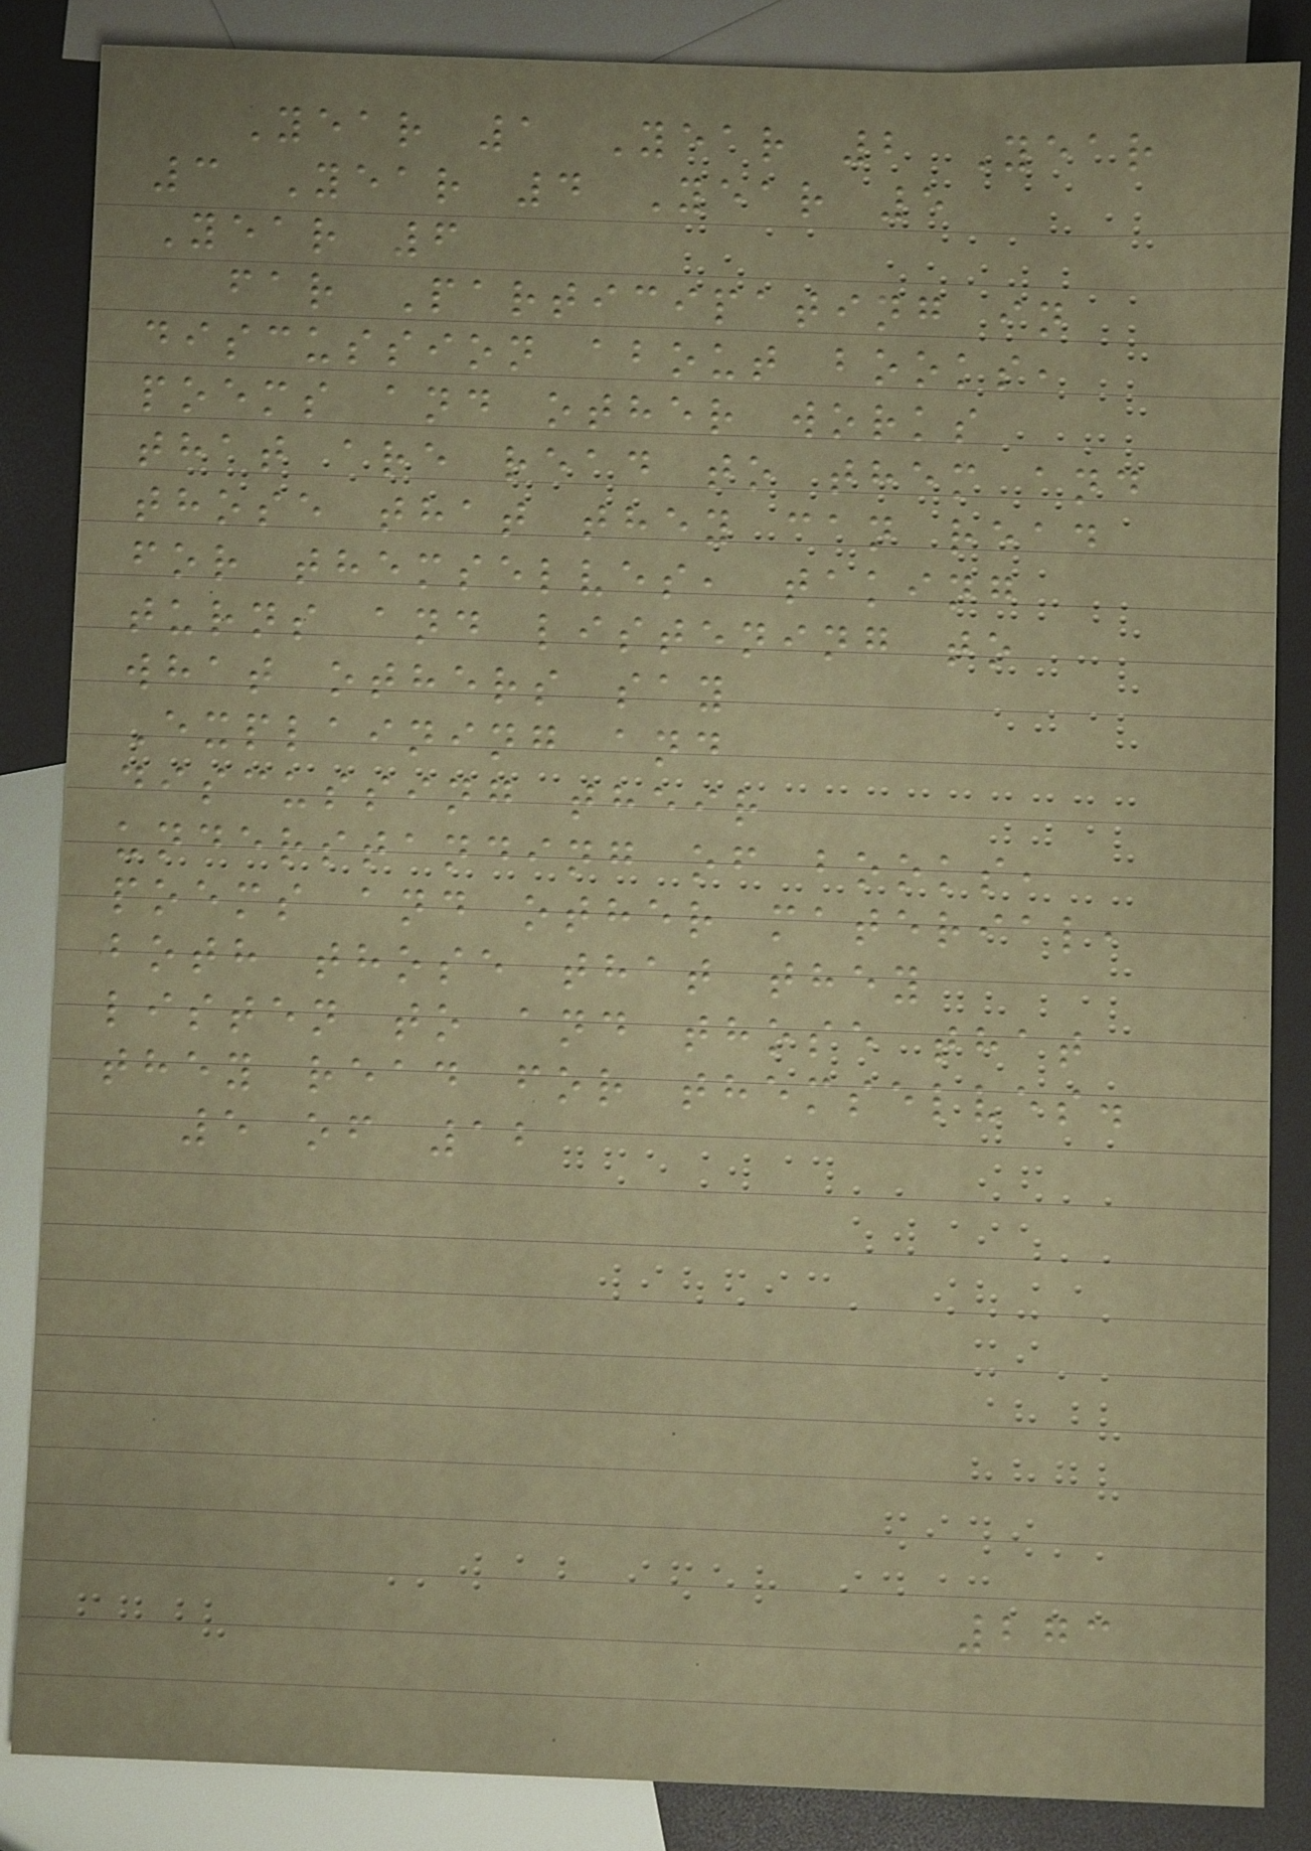Year 1 Year 2 Year
3 Year 4 Year 5
Year 6
far Participating in
discussion about books,
poems and other works
that are read to them and
those that they can read
for themselves, taking
turns and listening to
what others say
Explaining and
discussing their
understanding of books,
poems and other material,
both those that they
listen to and those that
they read for themselves.
5 of 12
273
